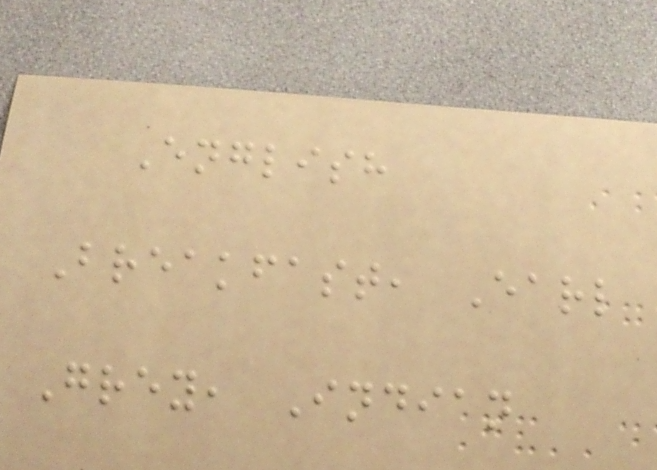English
Breakfast, Earl
Grey, Indian
